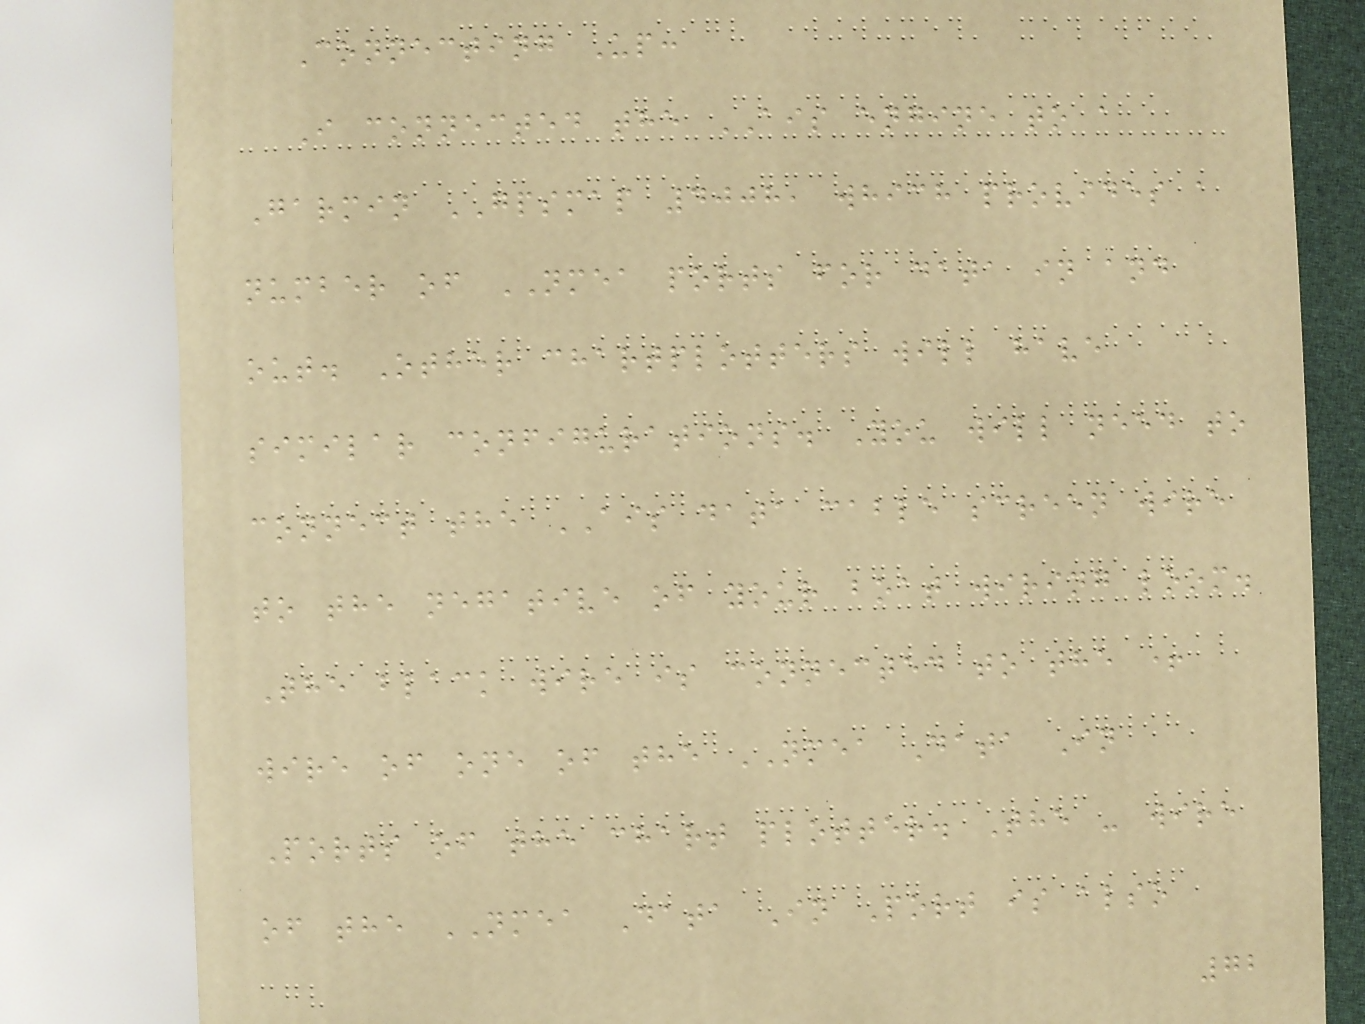Connecting Up:
I connected the AIS engine to a
Garmin GPSMAP 4008, which provides a
number of NMEA ports for data in and
out. Other chartplotters will have
similar configurations. You will need to
connect the AIS data cable screen wire
to the negative of your boat wiring loom.
The black wire is connected to the +
wire of one of the NMEA Data In
Ports of the chart plotter. The - wire
of the NMEA Data In Port is also
72
